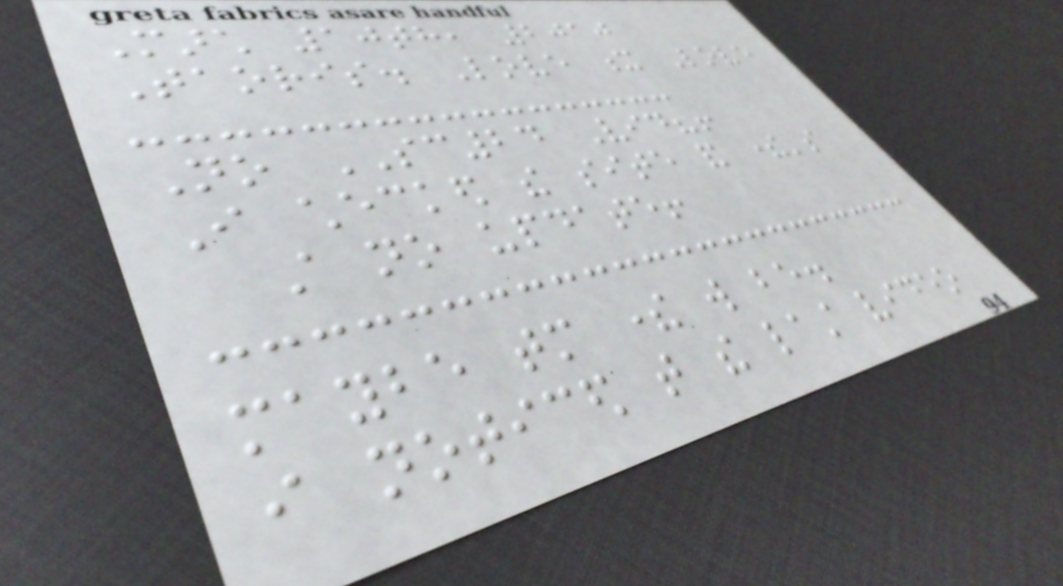March 10th, 2010
Taoris. Love x Love
No SC24 Vid?!
I checked the site and there's
still no update!
maybe tomorrow there will be.
i noticed that the last video
